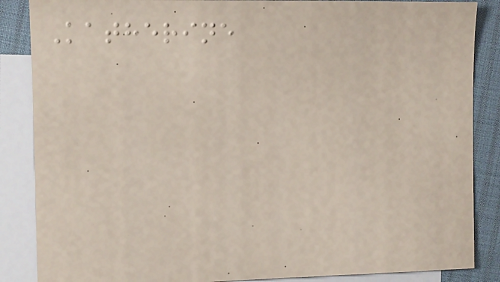Katherine
